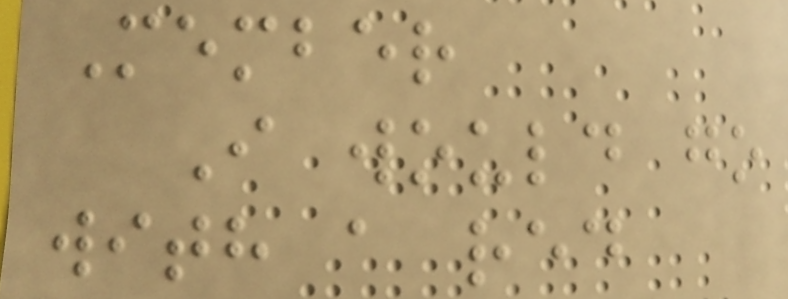Member
I would go
with a red
